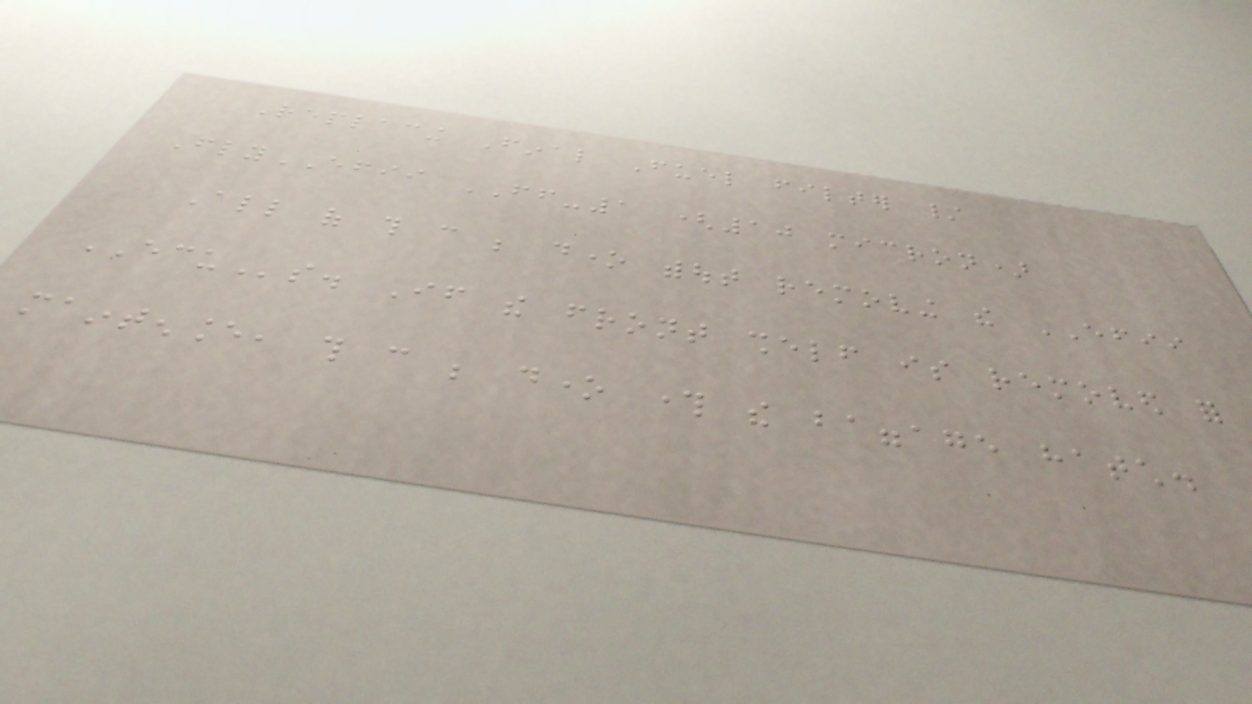Replacing Final Fuel filter /
FlyEFII FF-1 (10 micron)
All of this can be done without removing the EFII
ECUs. If the front shelf is removed for
maintenance, this can be done through the baggage hatch.
